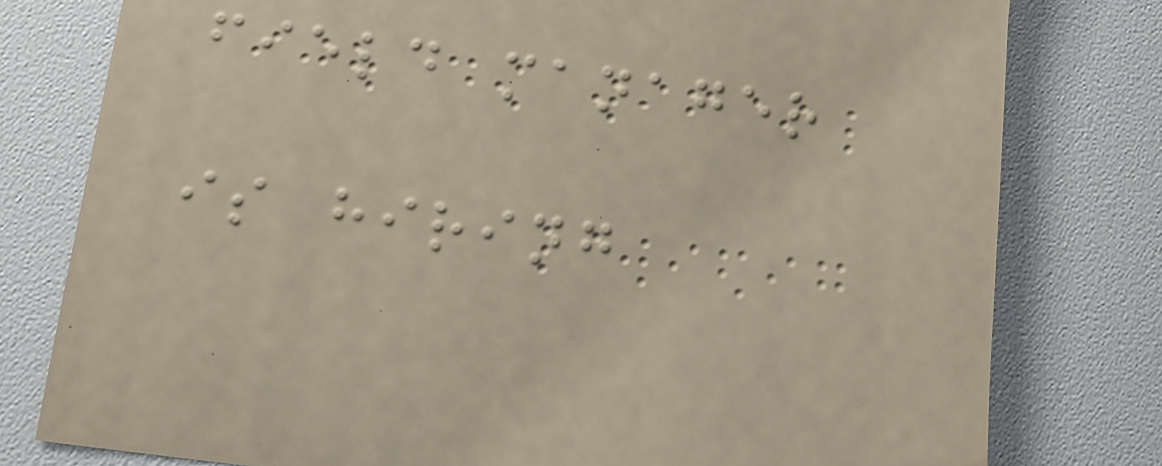field manager
is hiring
